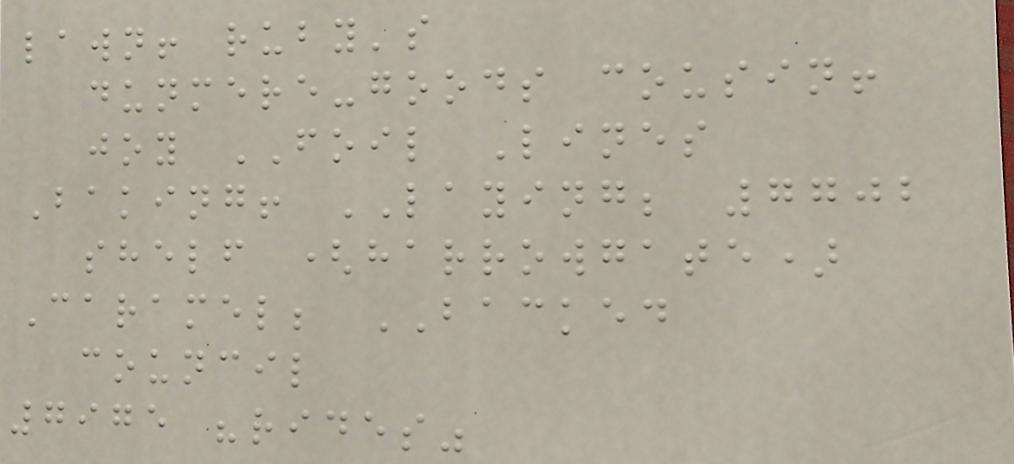lawn! ruby's
dunmere-goods cousin!
joy FOIL Lines
Baking! LAYING; 7702
shelf (harrowgate)
Caramel; BACKED
council
7975 "rides"
